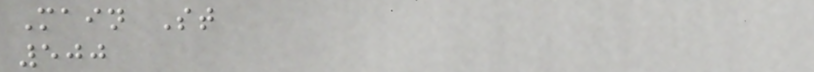Main St
500
